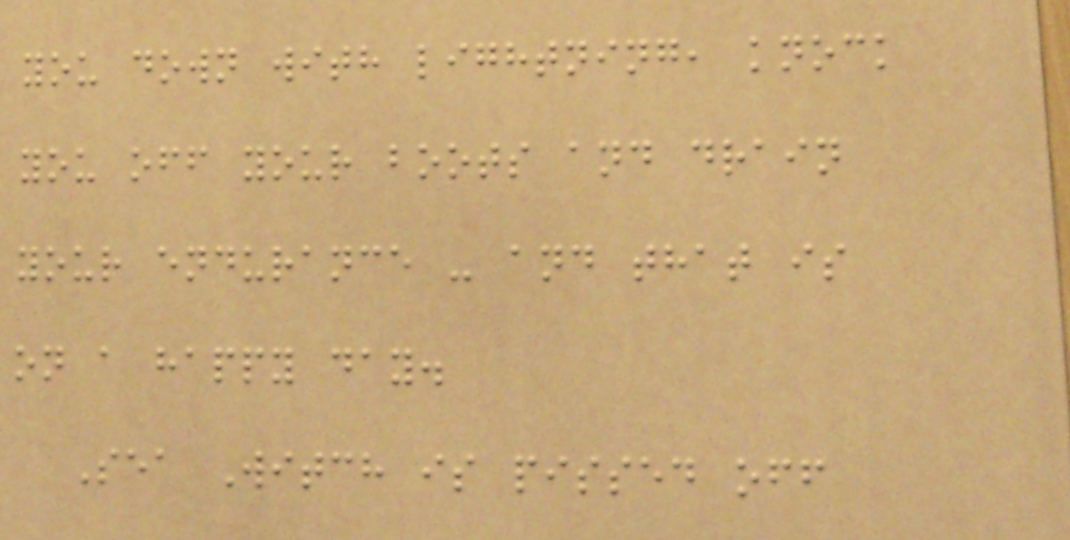you down with lightning, knock
you off your boots and drain
your endurance - and that is
on a happy day.
Sea Witch is pissed off
